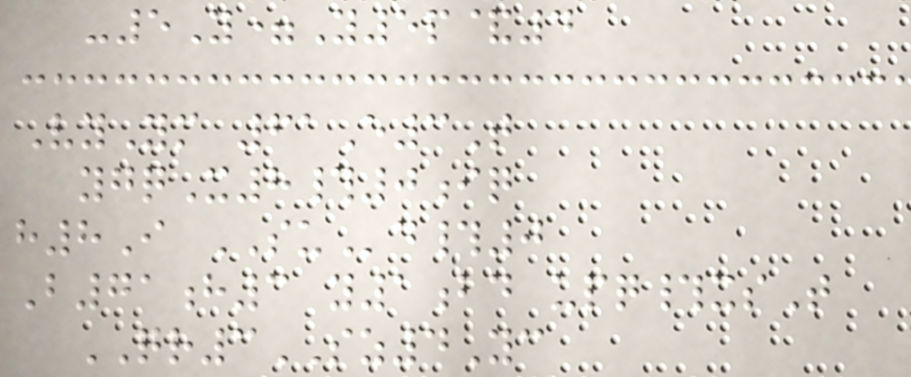-5Y=Y5p&4
VyYm 61E3T
ygqX8#0iq
h8I SUd#0
B71h3 y1bd upq#xsT
QR3SZ4Yc
